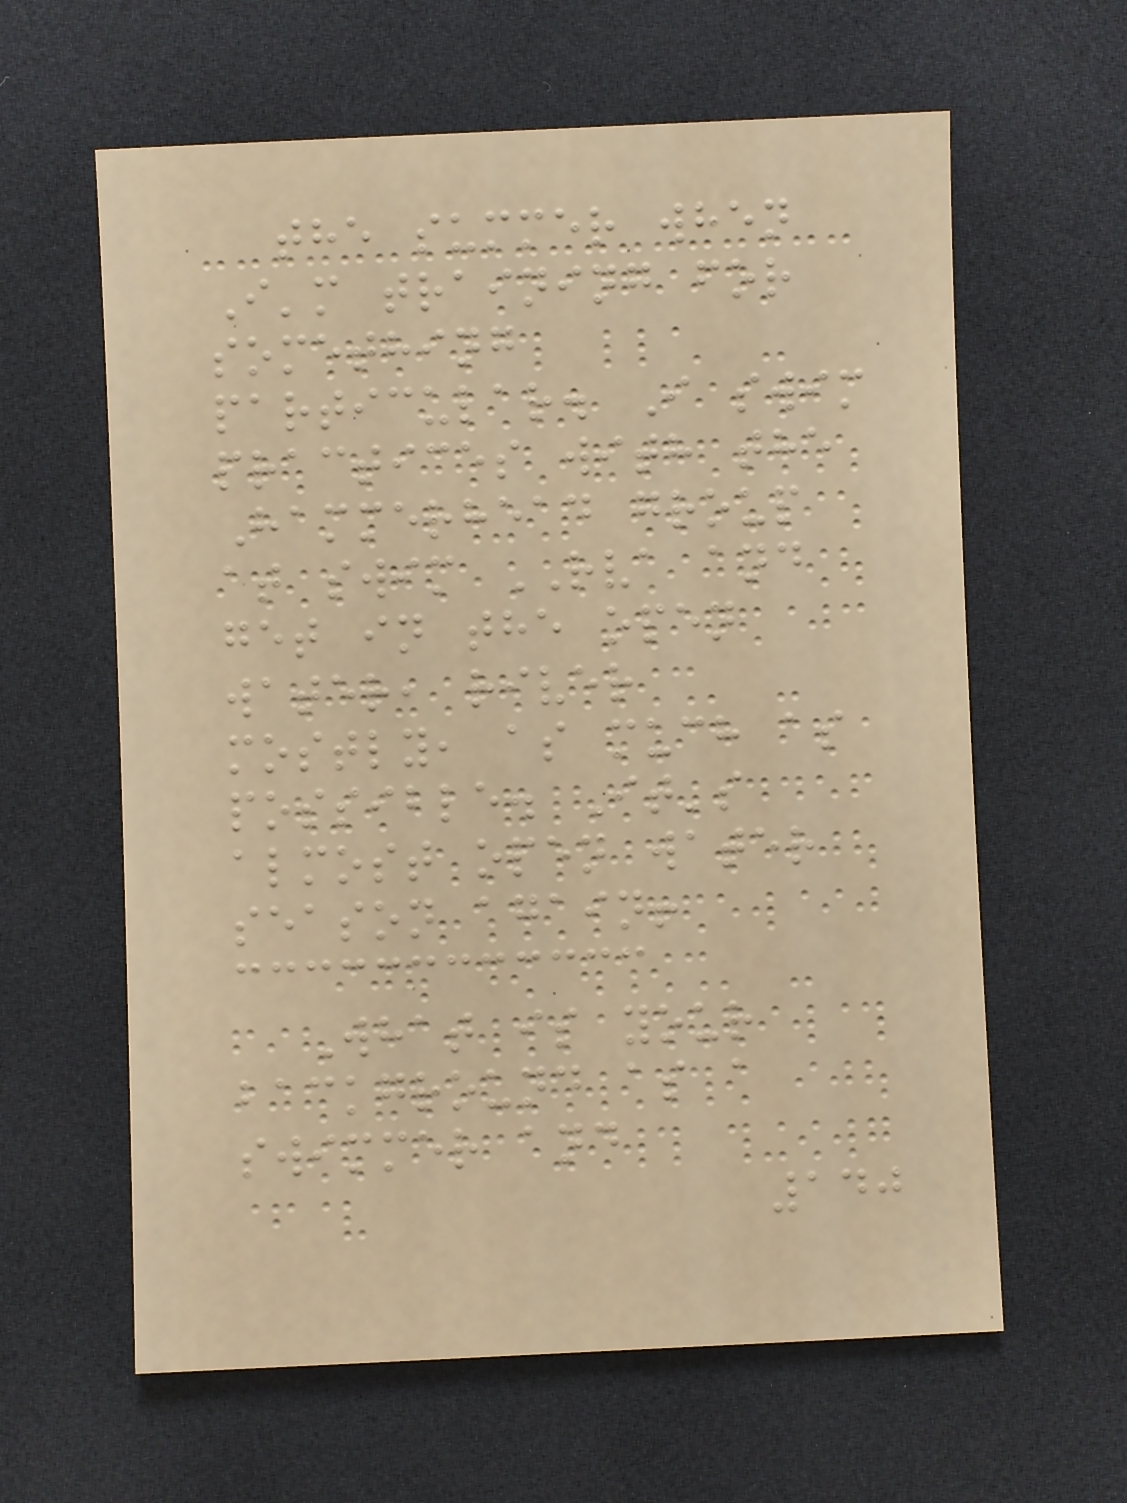the summer when
I'm training for
something
particular. I swim
practices with the
Hammerhead group
at swim RVA and
get in the open
water, river
mostly, as much as
possible. It's
almost open water
season again!
What is your
background as a
swimmer and
140
